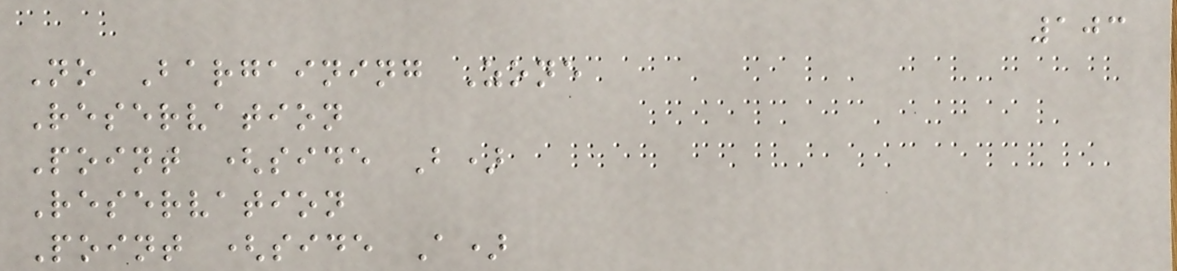103
No Bargaining Zone
Reservation
Point (side B)
Reservation
Point (side A)
